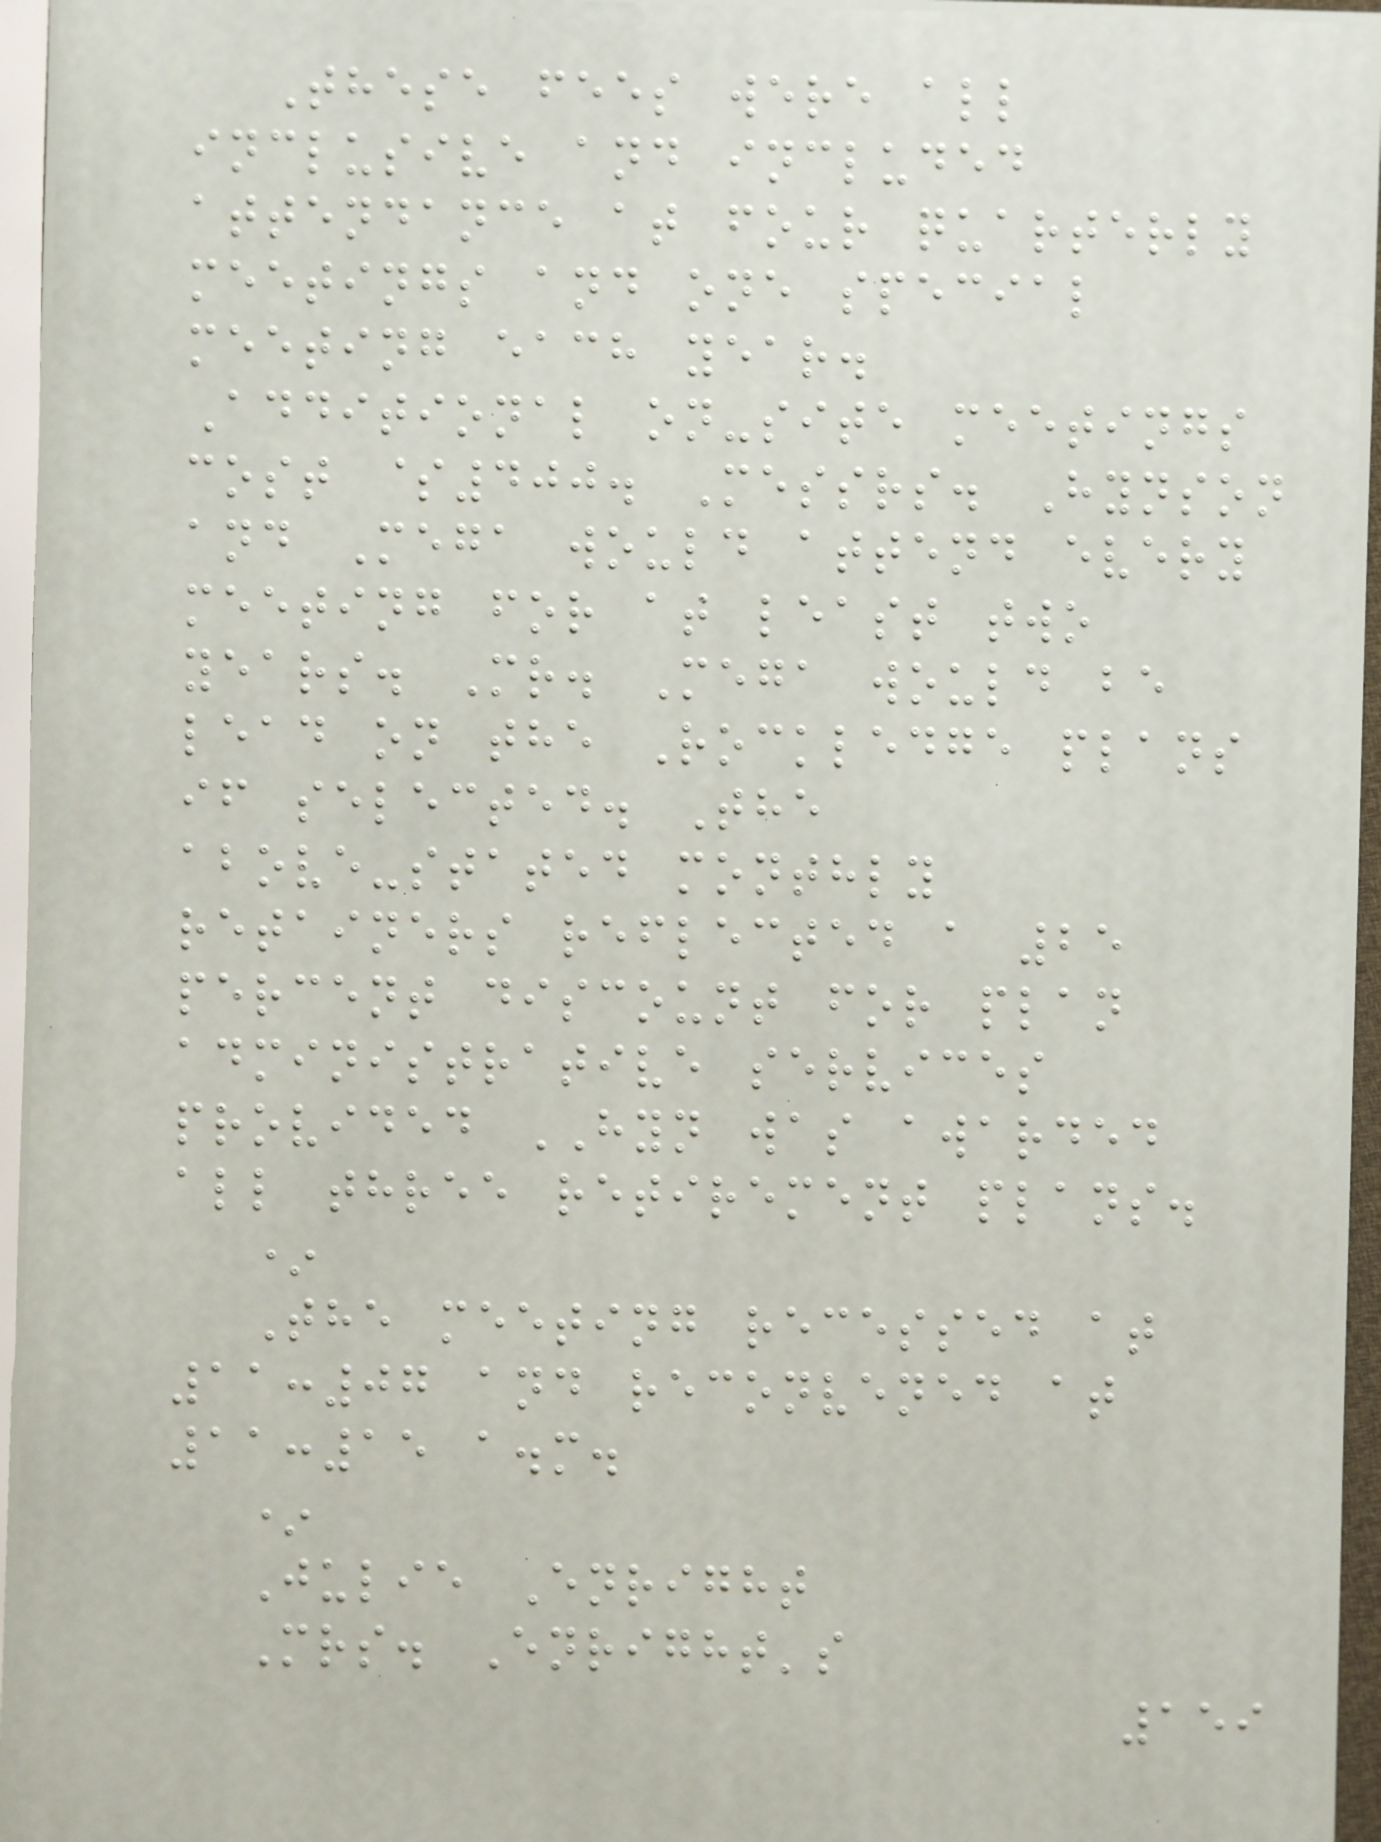These fees were all
inclusive and included
attendance at four quarterly
meetings and one special
meeting each year.
Additional on-site meetings
cost $400. Messrs. Hynson
and Mega would attend every
meeting for at least two
years. Mr. Mega would be
lead on the Rockledge plans
if selected. The
above-stated monthly
retainers reflected a 25
percent discount for plan
administrative services
provided HYN was awarded
all three retirement plans.
*
The meeting recessed at
11:07 and reconvened at
11:15 a.m.
*
Julie Enright
Mrs. Enright's
159
